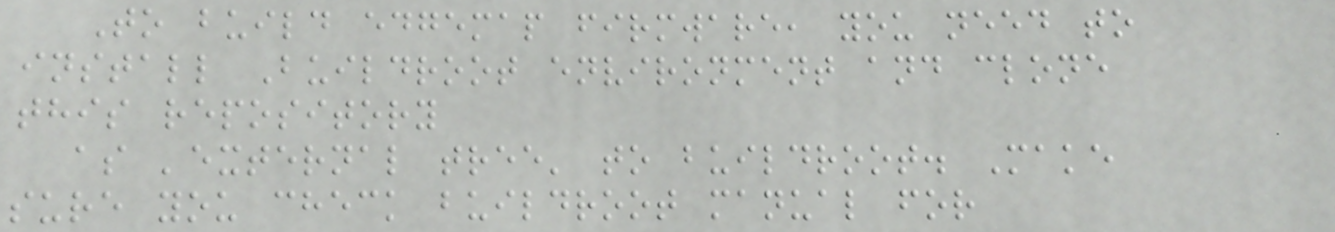To build edgemap firmware, you need to
install Buildroot environment and clone
this repository
as 'external tree' to buildroot. Make
sure you check buildroot manual for
